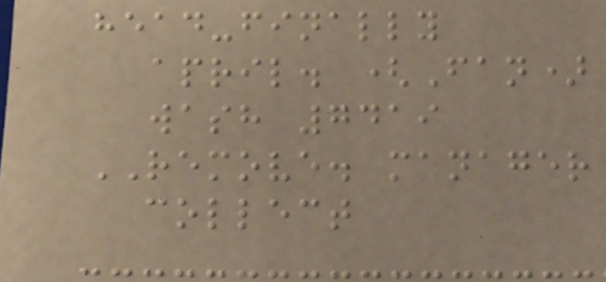head-finally
april. (Fan)
wash 7419
REMOVE. manager
collect
